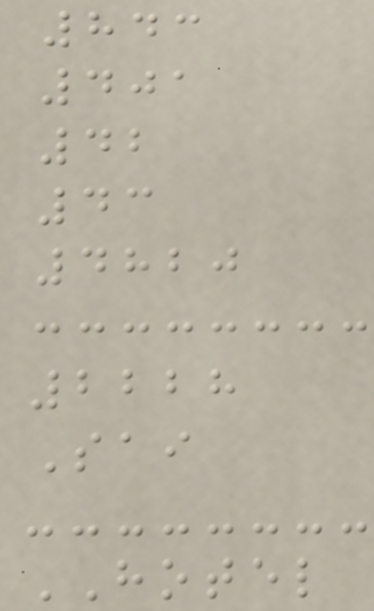843
401
42
43
4820
2228
Sai
HOTEL
